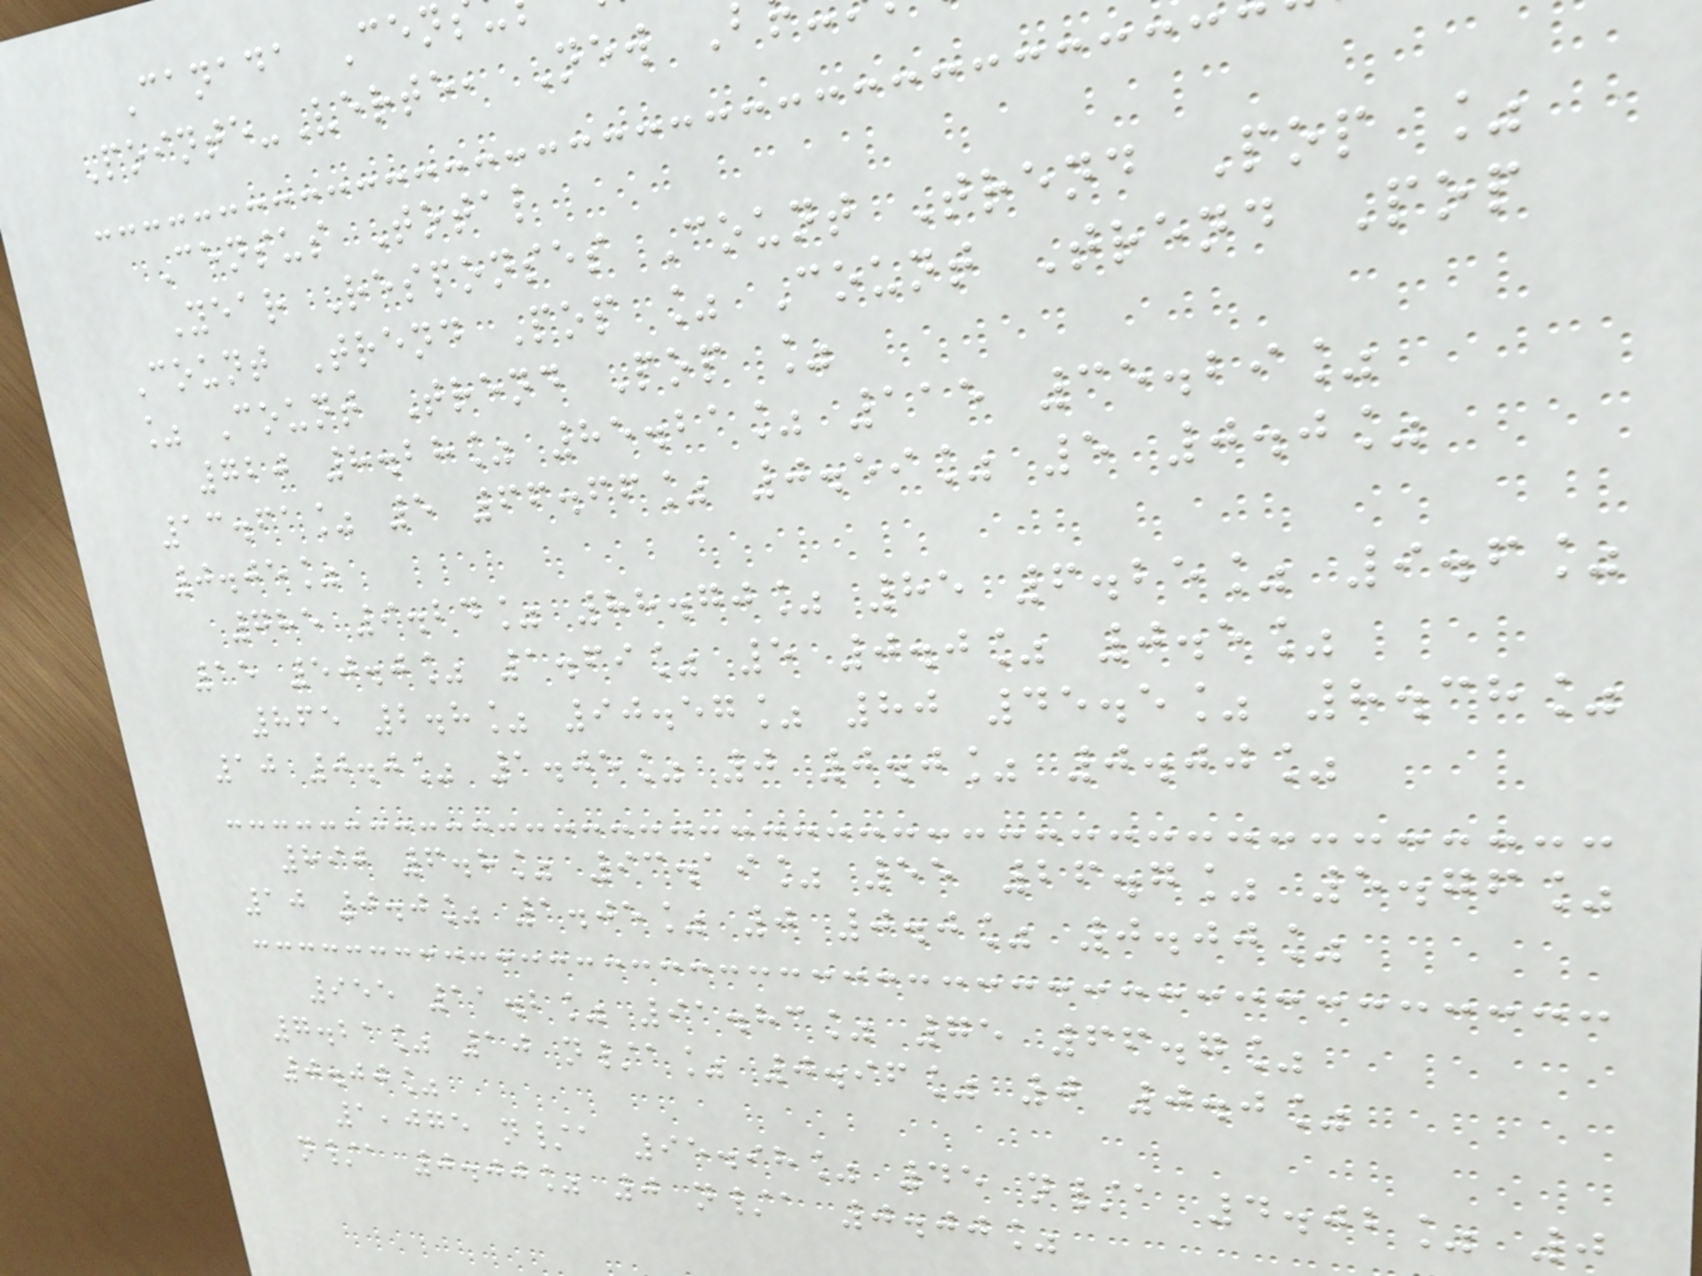Canada Cen
Pointe-Verte, New
Census Total
Year Responses Count Trend Pop %
Count Trend Pop % Count Trend Pop
% Count Trend Pop %
720 8.28% 85.21% 115 35.29%
13.61% 5 66.66% 0.59% 5 0.0%
0.05%
785 9.24% 88.70% 85 6.25% 9.6%
15 50.0% 1.69% 5 0.0% 0.5%
865 2.8% 90.57% 80 45.5% 8.38%
10 0.0% 1.05% 0 0.0% 0.00%
890 6.8% 93.19% 55 26.7% 5.76%
10 0.0% 1.05% 0 0.0% 0.00%
955 11.2% 91.83% 75 66.7%
7.21% 10 n/a% 0.96% 0 0.0%
0.00%
1,075 n/a 95.98% 45 n/a 4.02% 0
n/a 0.00% 0 n/a 0.00%
